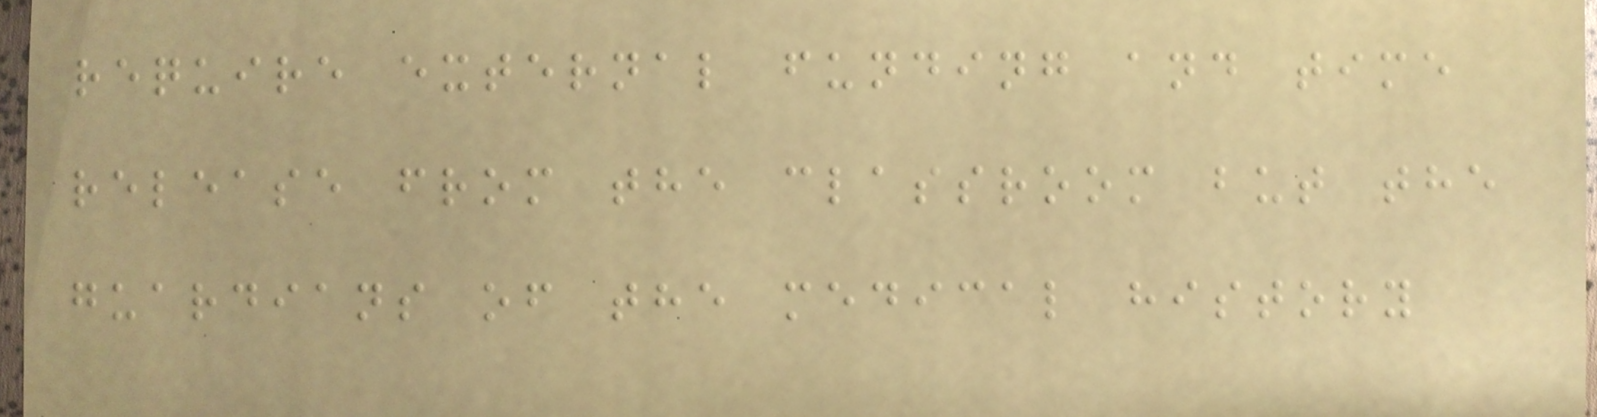require external funding and time
release from the classroom but the
guardians of the medical history
